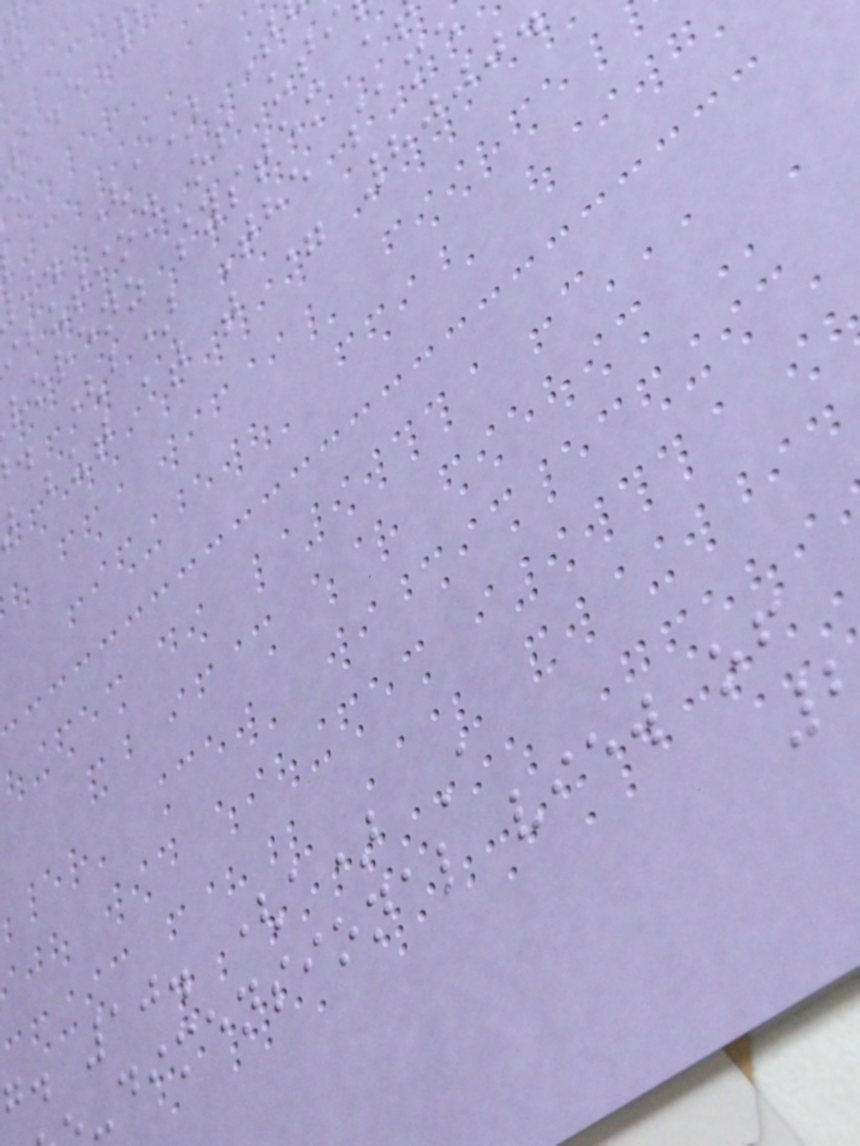i. (a) T
ibution of uti
lorenz system a
. (b) The same
but at t = 8000
g. 10. (a) A
-dimensional view of
